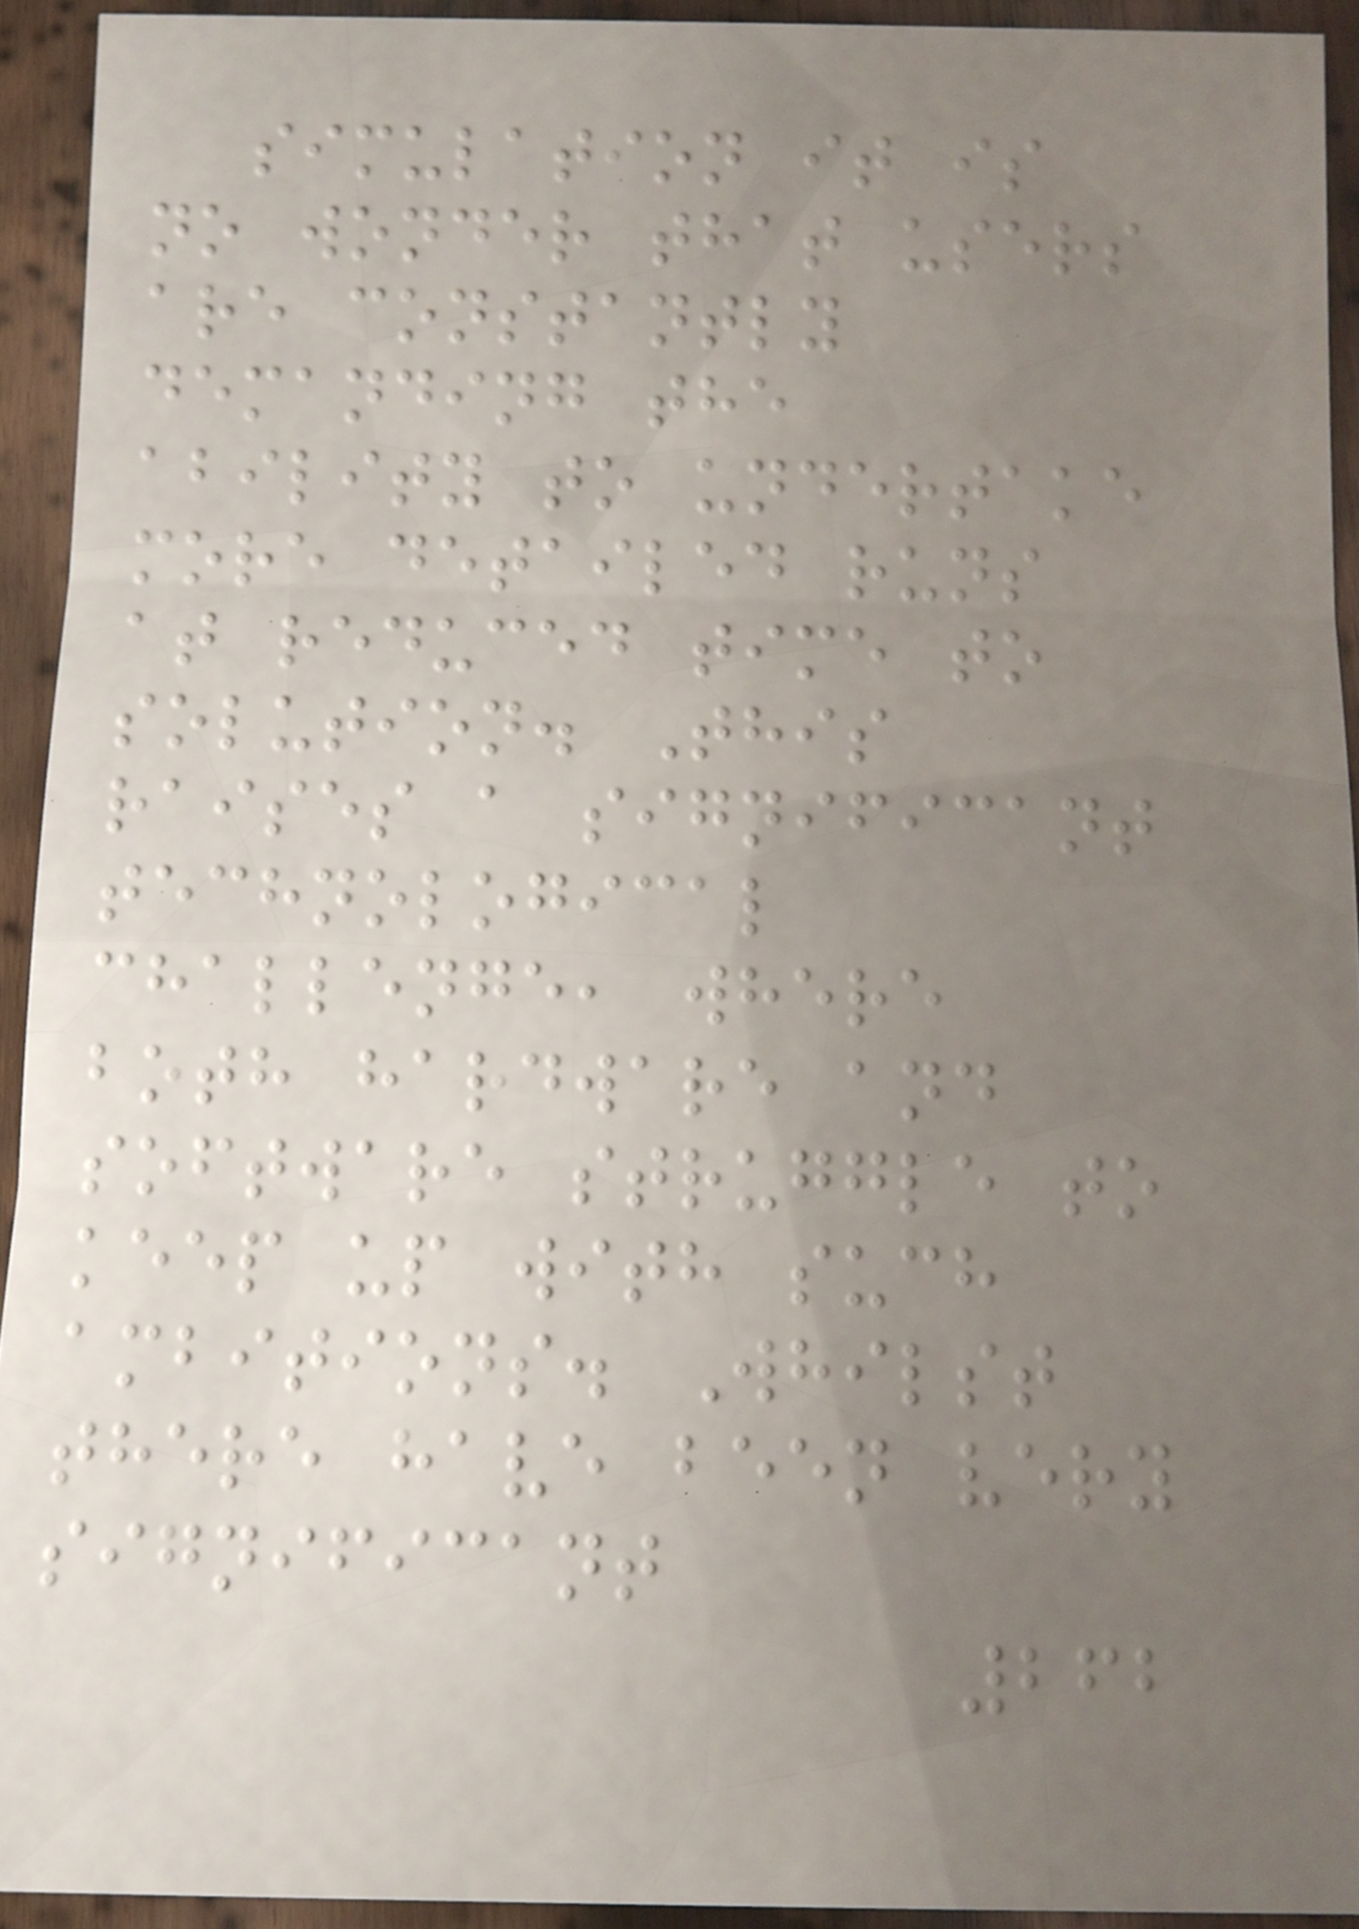simulation it is
no wonder that users
are constantly
demanding the
ability to undertake
more detailed runs
at reduced time to
solution. This
raises a significant
technological
challenge, where
both hardware and
software struggle to
keep up with such
ambitions. Whilst
there have been very
significant
262
